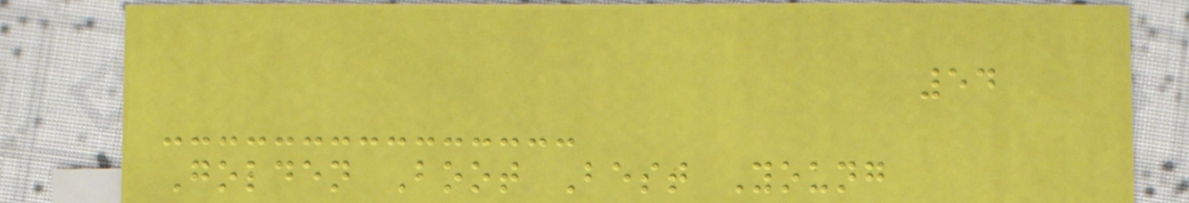54
Golden Boot Best Young
